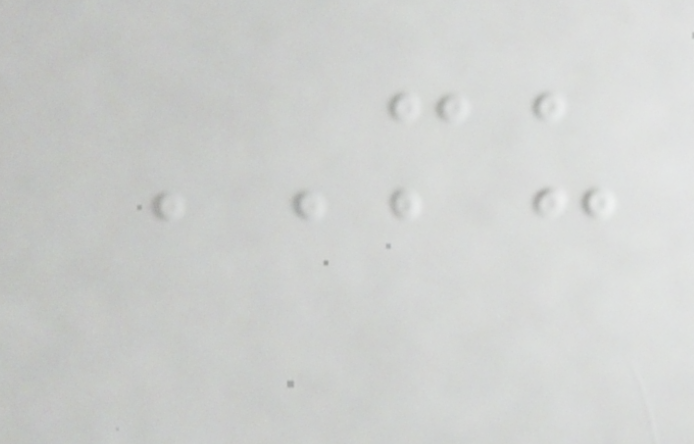MU
